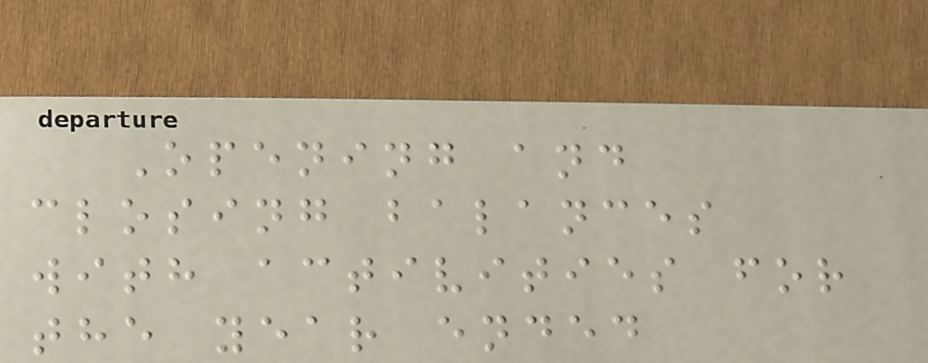Opening and
closing balances
with activities for
the year ended
